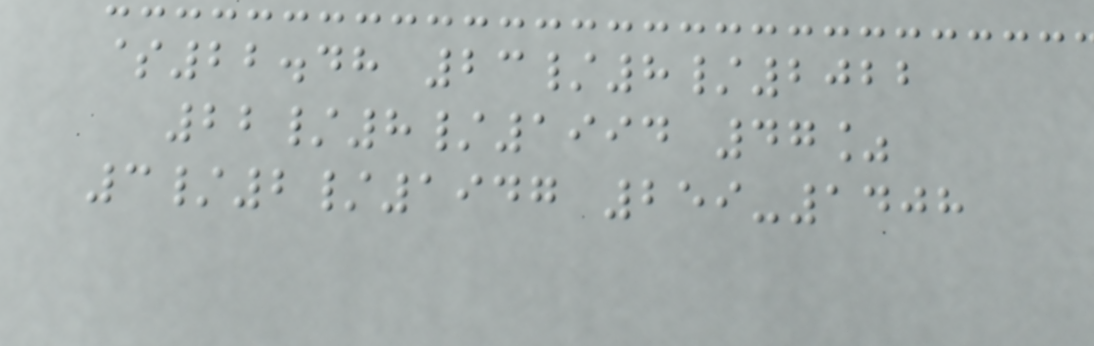$22.48 23/8/2022
22/8/1994 47%
3/2/1947 259-1408
